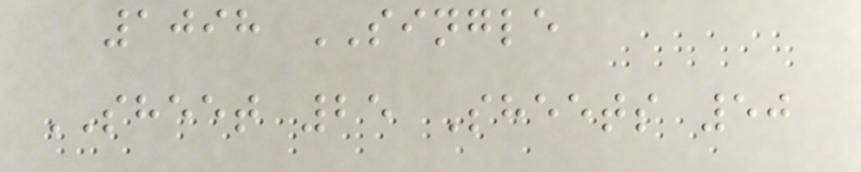1098 SINGLE
SHEET 25 Sheets 50
